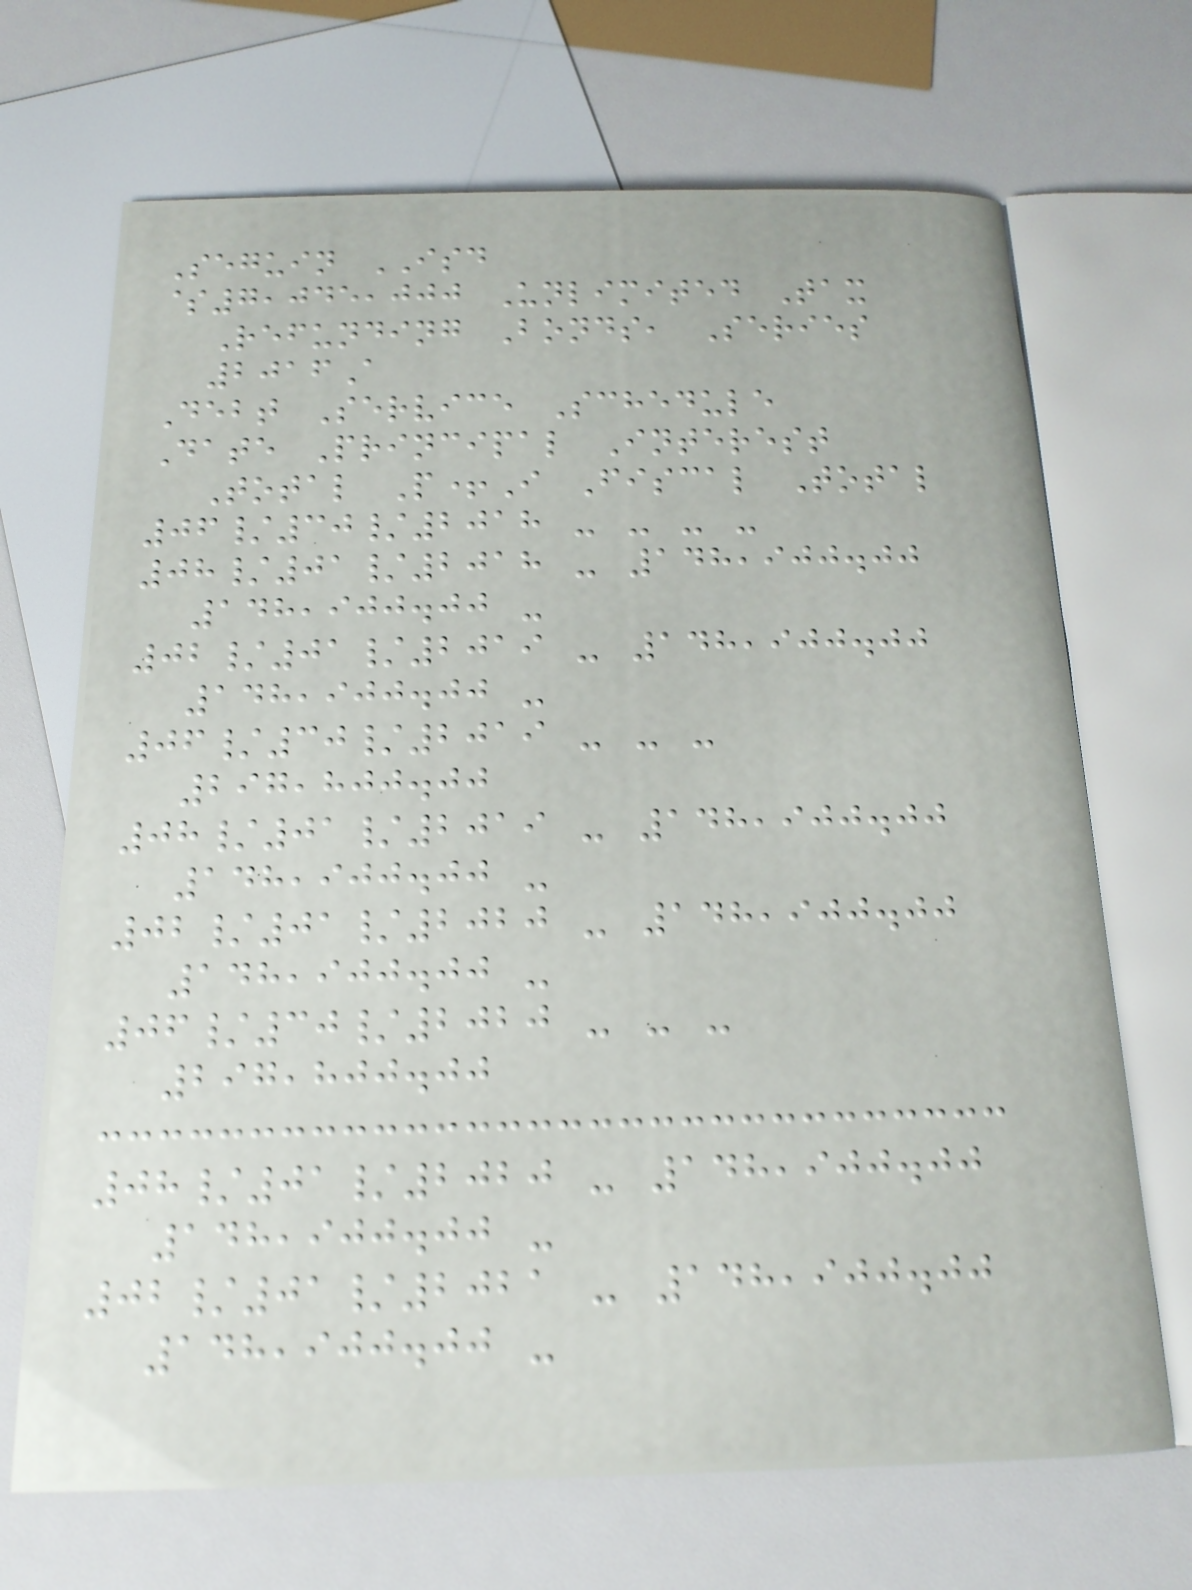Seguin ISD
$7,045,000 Unlimited Tax
Refunding Bonds, Series
2016A
Debt Service Schedule
Date Principal Interest
Total P+I Fiscal Total
06/30/2018 - - - -
08/01/2018 - 148,900.00
148,900.00 -
02/01/2019 - 148,900.00
148,900.00 -
06/30/2019 - - -
297,800.00
08/01/2019 - 148,900.00
148,900.00 -
02/01/2020 - 148,900.00
148,900.00 -
06/30/2020 - - -
297,800.00
08/01/2020 - 148,900.00
148,900.00 -
02/01/2021 - 148,900.00
148,900.00 -
